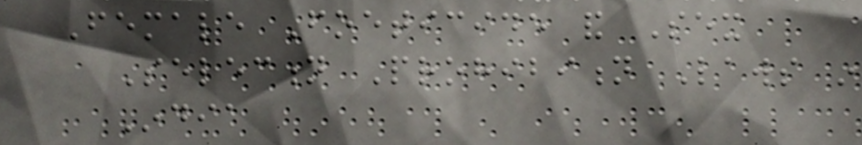Female Foeticide and Sex
Selection Prohibition Laws in
India
